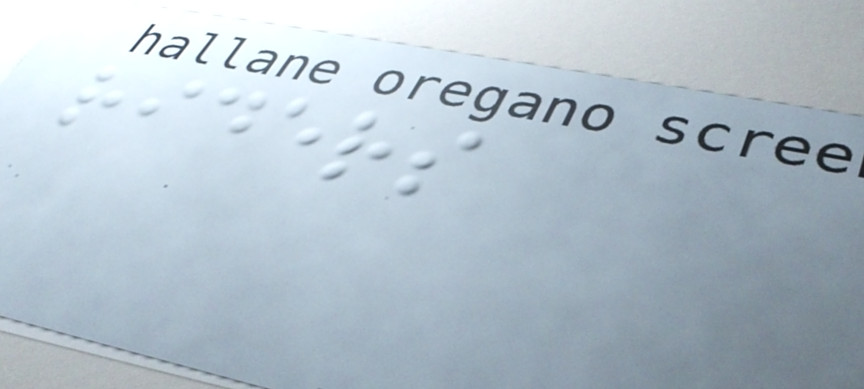riders
